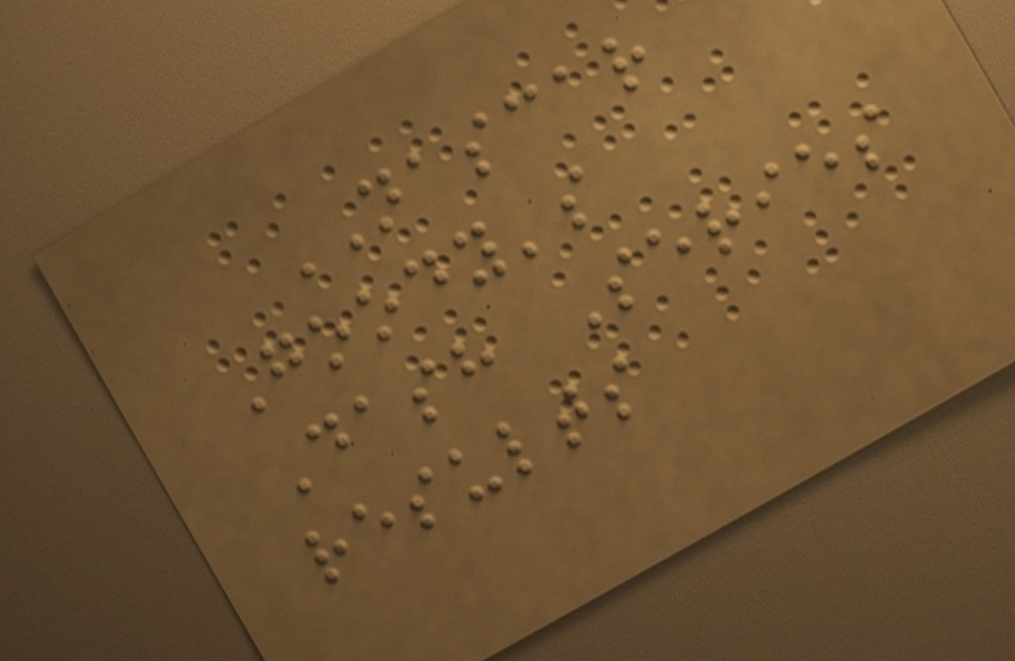NASCAR
Goody's
Dash Series
results
